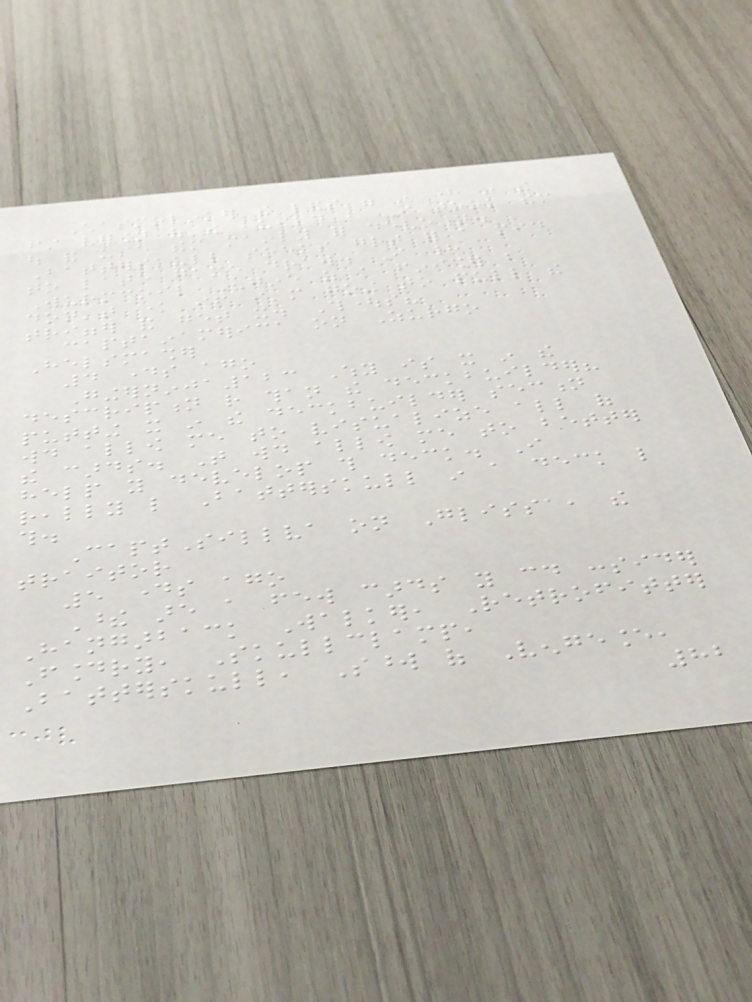Chasmolinker the lands were in here in the
first version of the build but I took them
out and use them mainly for devotion.
Batterskull seems great for a mid
to late game draw. I had
Wurmcoil Engine as a finisher but
don't know if i'm going to pull the
trigger and get it. Thoughts?
captainamerica on Zurgo
Helsmasher
4 days ago
Gingerninja123 Why is it in the
description rather than the deckbuilder?
putting it in the deckbuilder section
would allow me to visualize all of
the cards. That would allow me to better
help you develop this deck. I
really like Batterskull in a deck like
this.
CaptSillva on Glissa, the
traitor
5 days ago
These are a few cards you could consider
Hangarback Walker, Retrofitter
Foundry, Skullclamp,
Batterskull, Sword of Vengeance,
82
